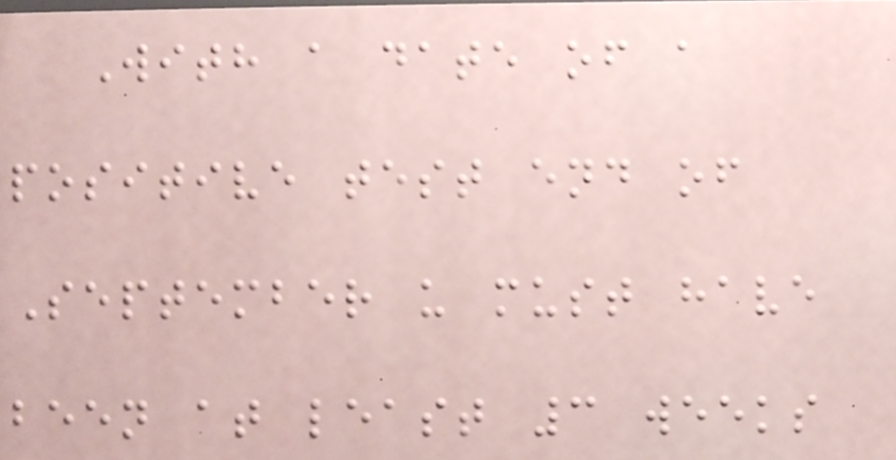With a date of a
positive test end of
September u must have
been at least 3 weeks
